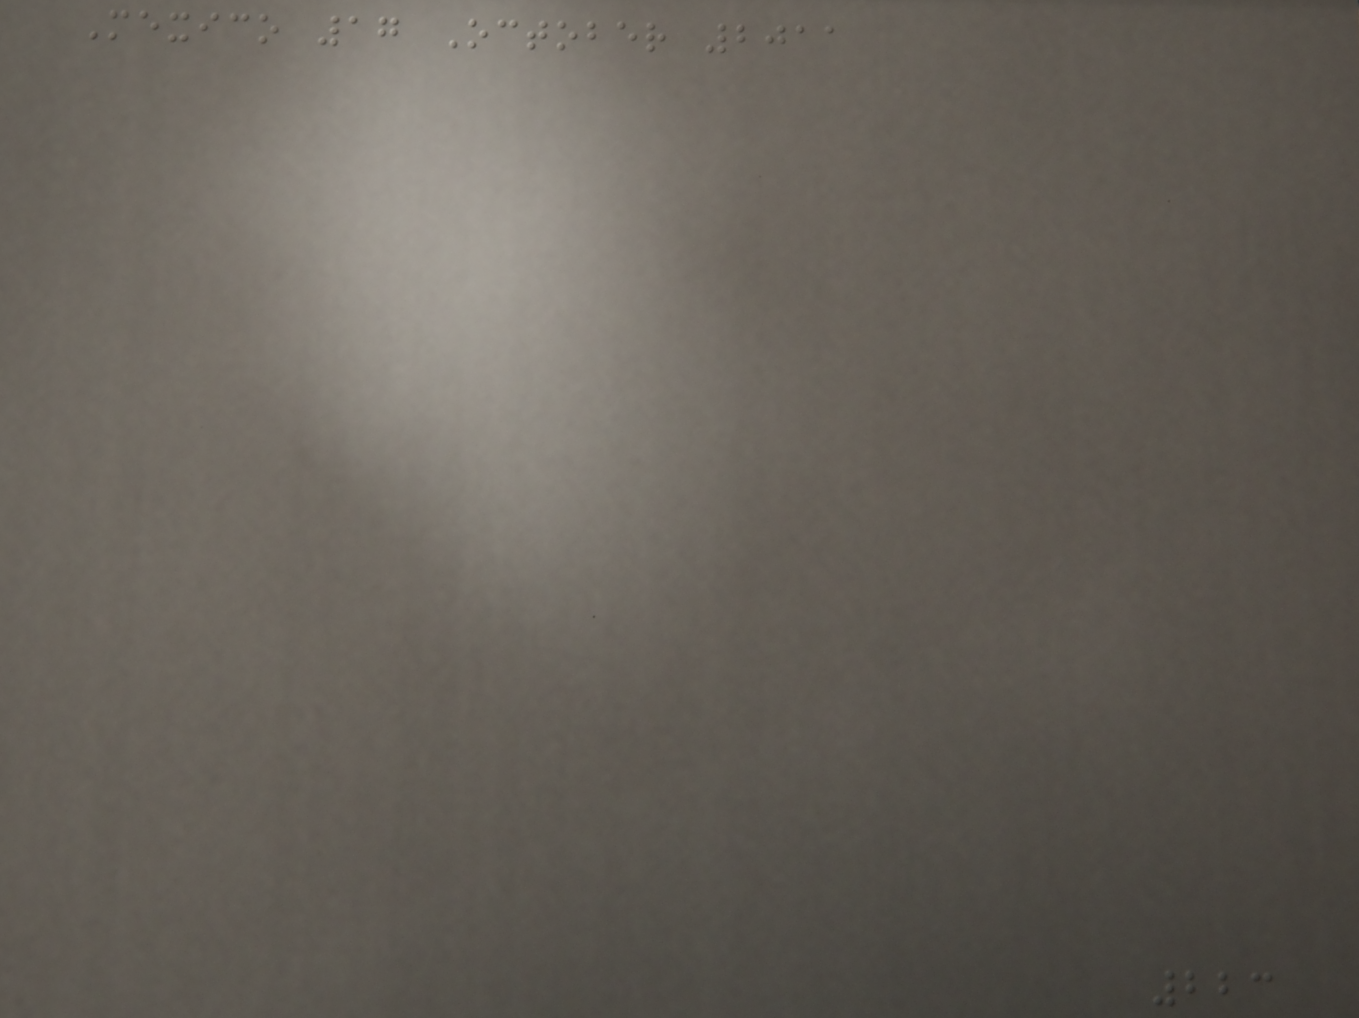Mexico 17 October 2011
223
